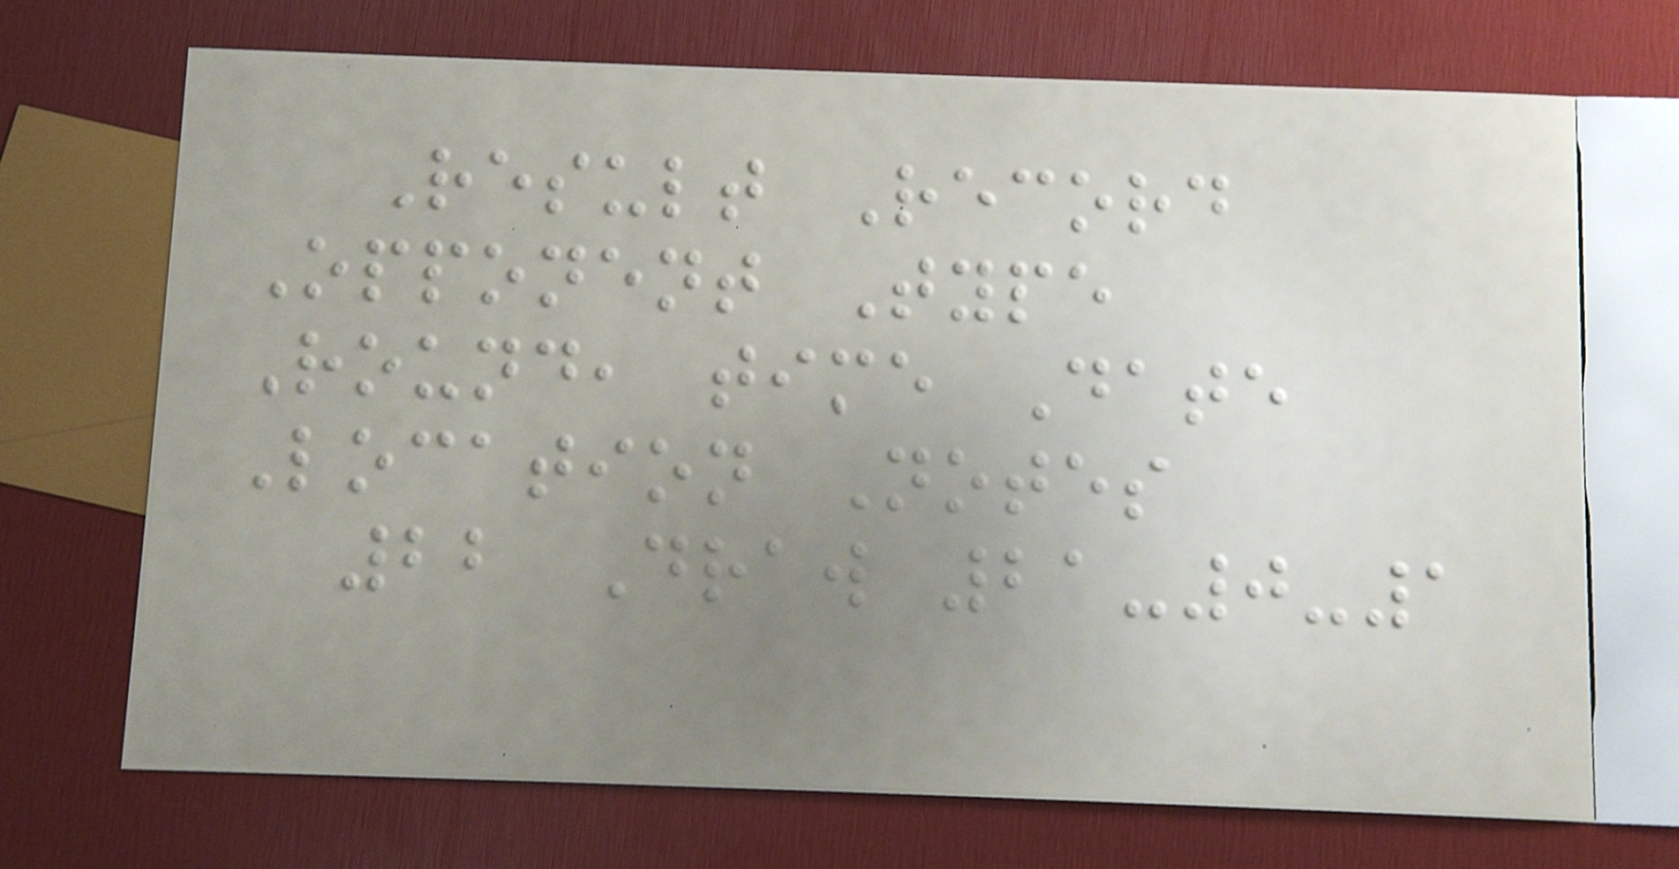Result Record
Opponent Type
Round, time Date
Location Notes
22 Draw 21-0-1
